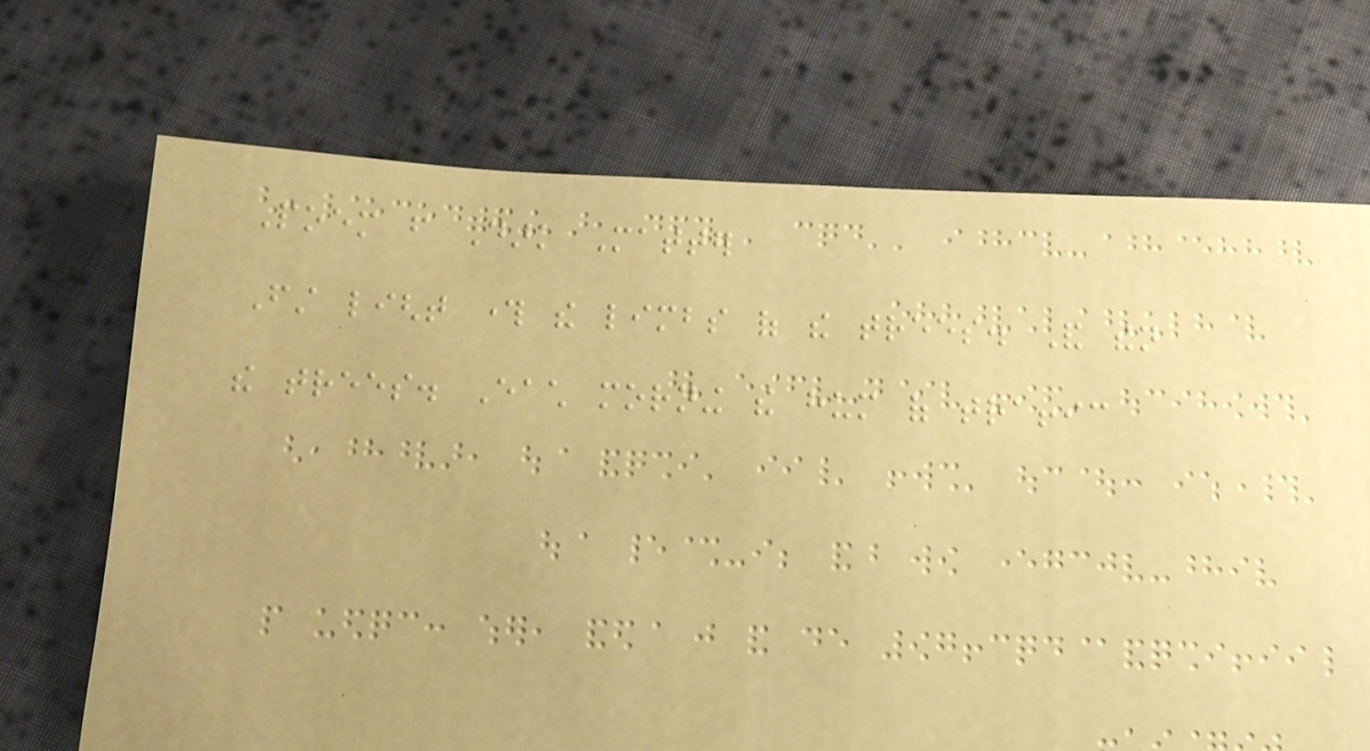Poem from Dark Matter
First light through the limbs of the trees. And then
the trees. Each morning the hum of traffic
